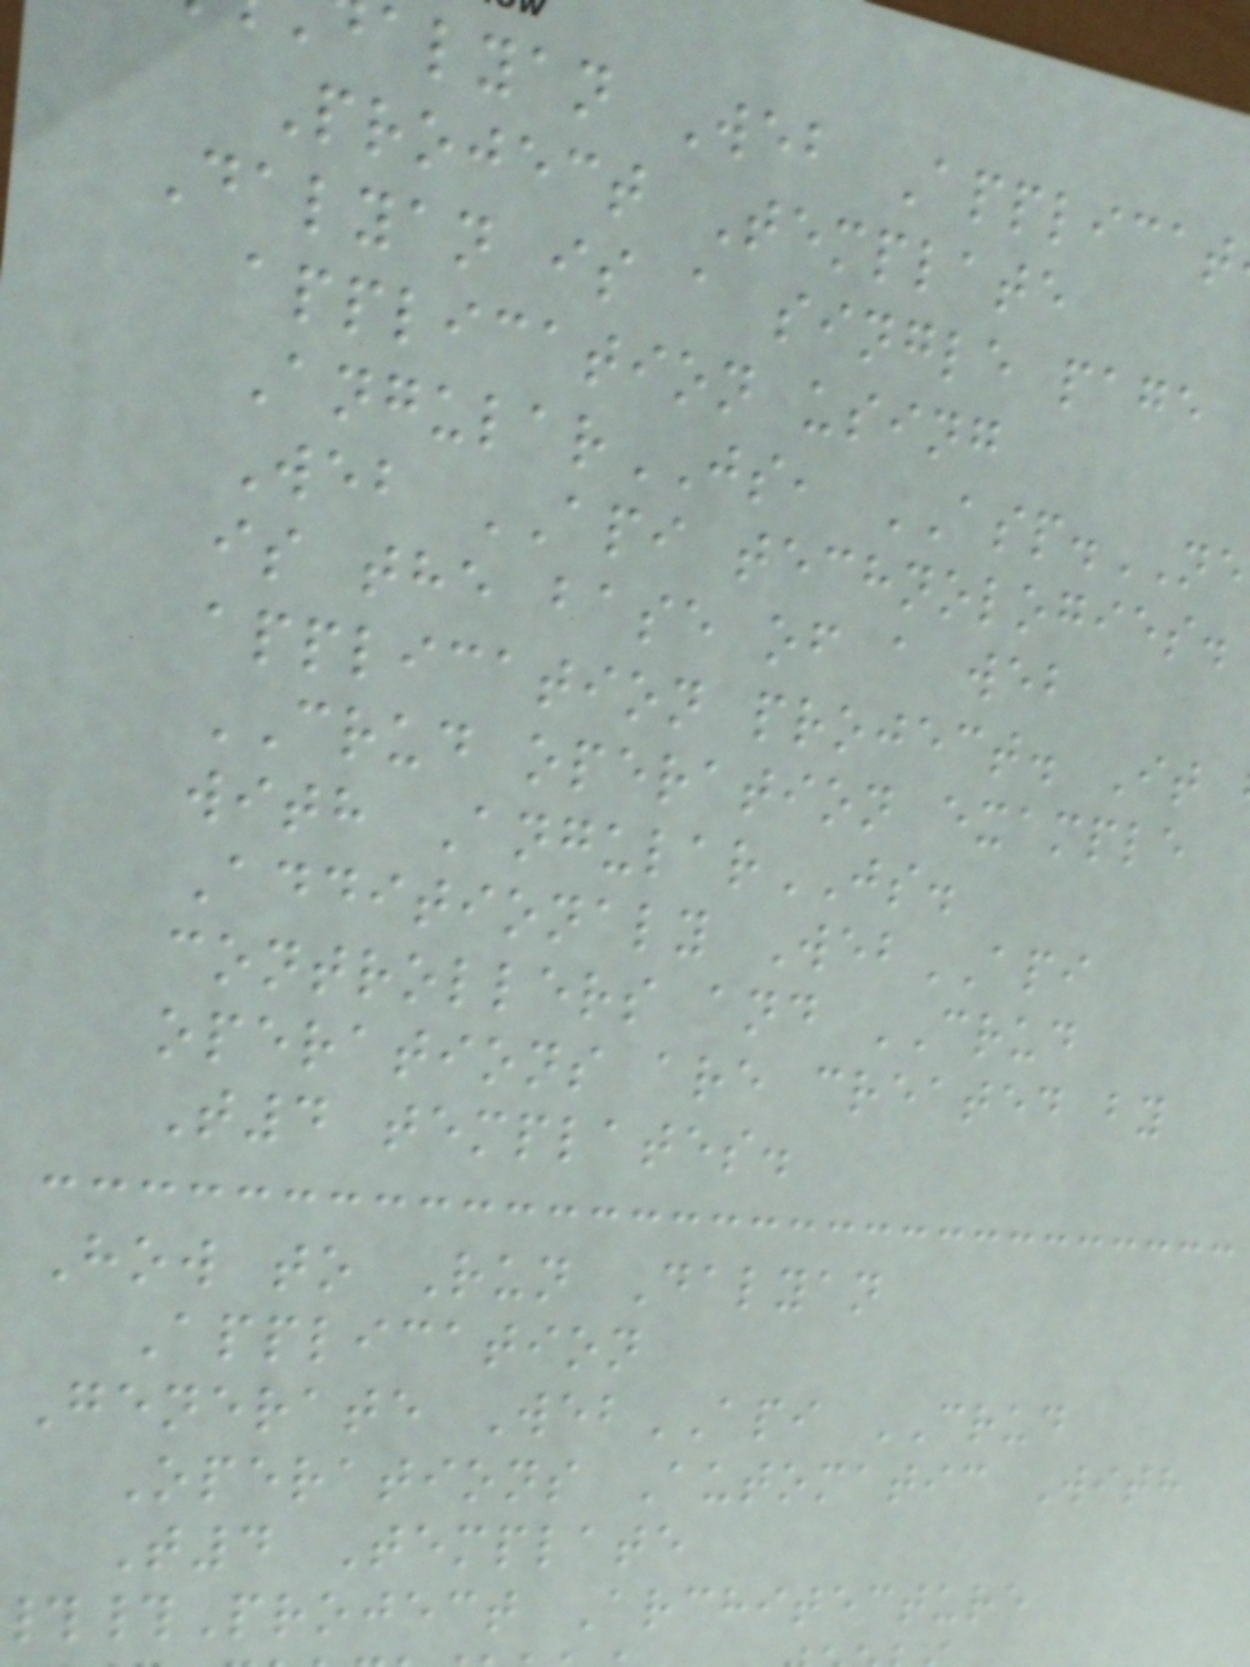alyan Web Applicat
Project Template
Dalyan is a single page
application using
AngularJS, ASP.NE
Web API technologies.
is the base of a web
application project. It
CRUD operation example
with AngularJS.
Additionaly WebAPI
controllers and CRUD
operations are created by
T4 templates.
How to Run Dalyan
Application
Generate WebAPI CRUD
Operations Automatic With
T4 Template
#Project Architecture
